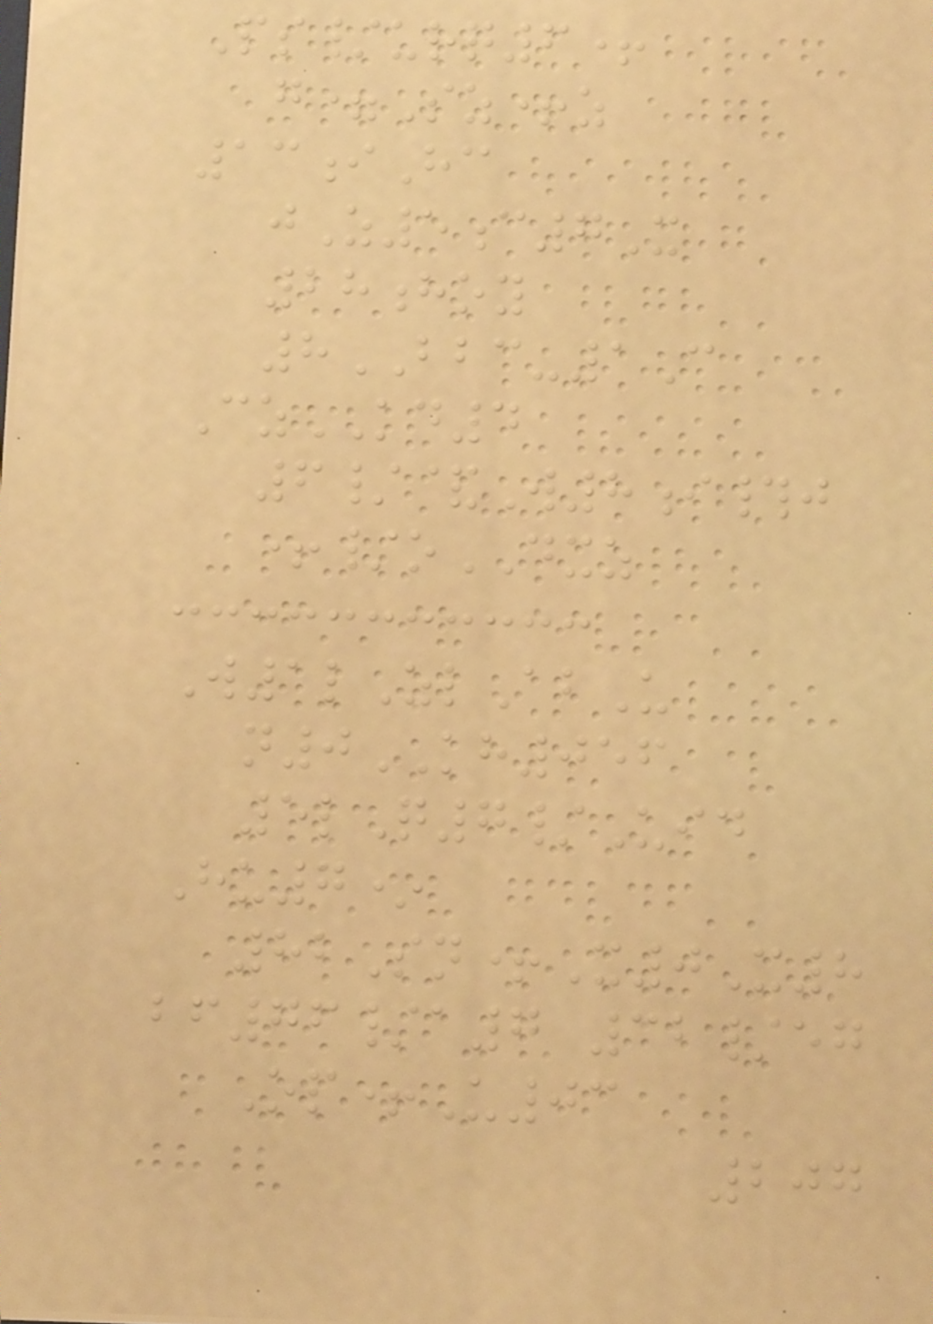Ps/urq6+
g=Sz+z
13iHc
jZ5c7X
28hoy
8BBC-1C
CzKD4
6/&W8i#j
+/oDXZ
W1lZlAbU
n0KH056
5lQ7/Uid
Hu7*
82Sn+X0X8
bf76/a7 32/eg
Op+U03
207
